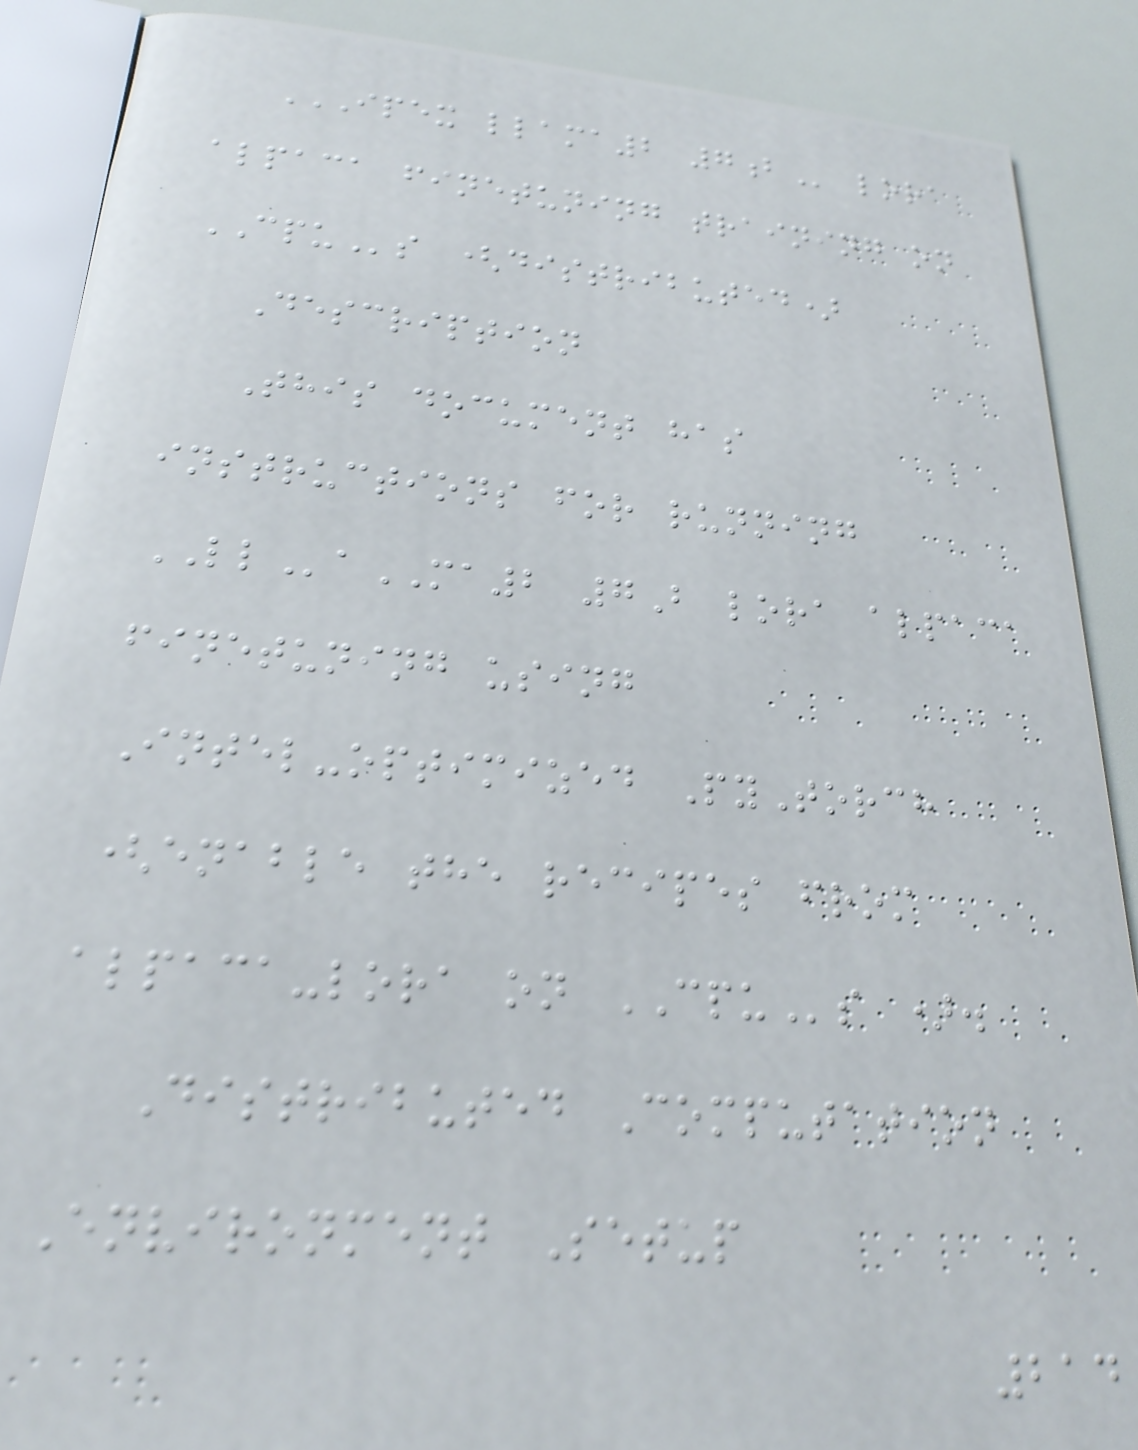IPEX LLAMA2 7B lora
alpaca finetuning training on
CPUs (distributed)
Description
This document has
instructions for running
LLaMA2 7B lora alpaca
finetuning using
Intel-optimized PyTorch
(enable the recipes from
alpaca-lora on CPUs ).
Distributed Computation
Environment Setup
214
